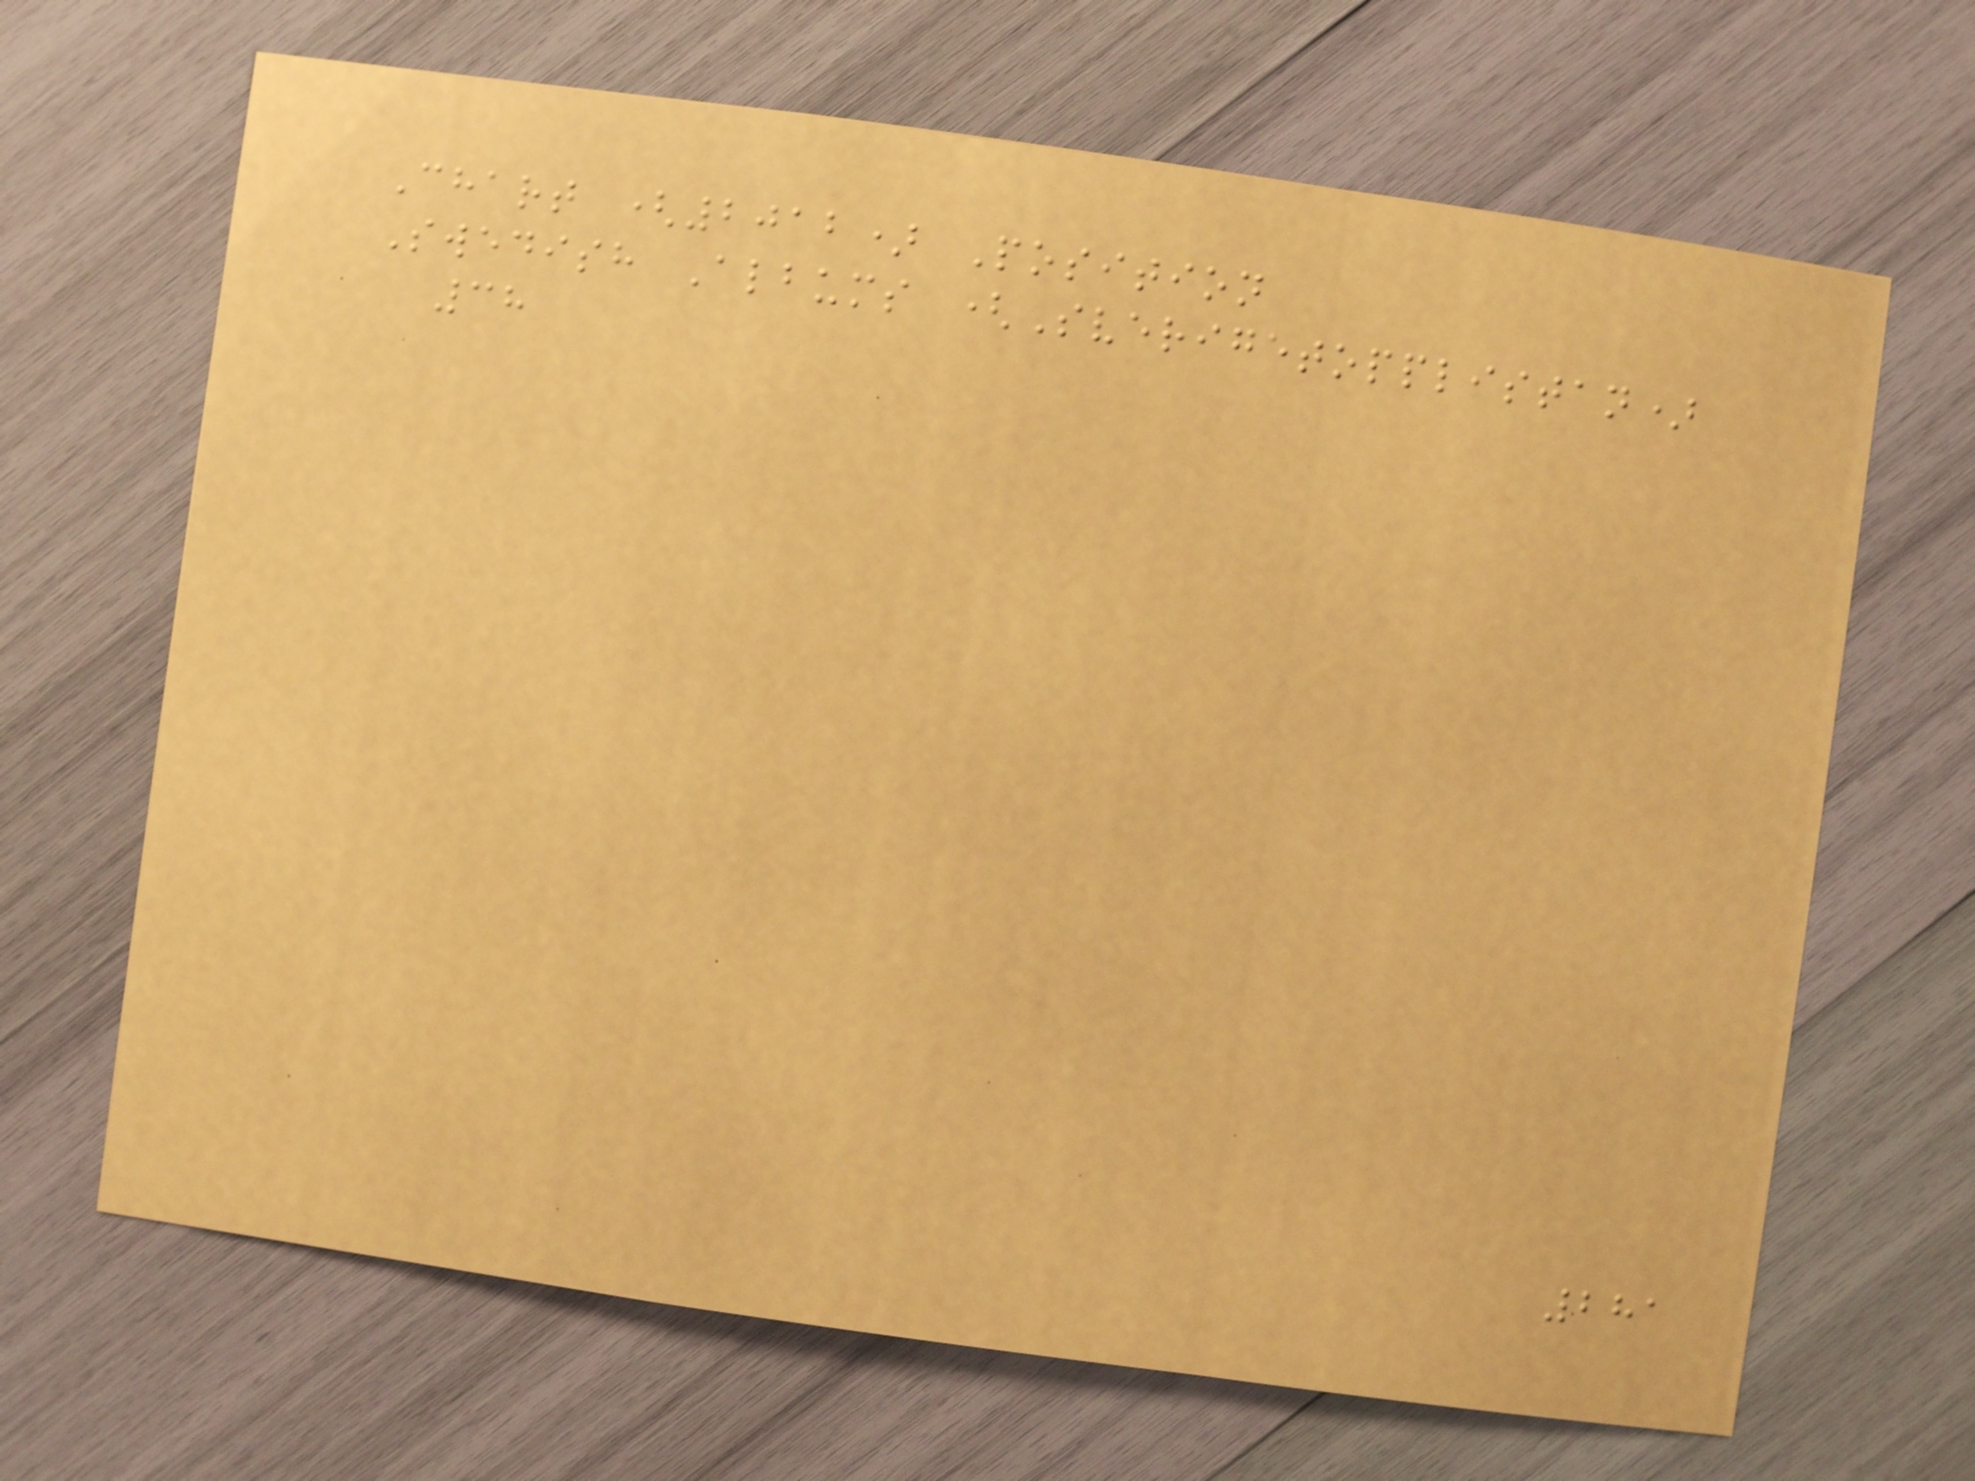Chart (2012) Position
Swedish Albums (Sverigetopplistan)
38
281
